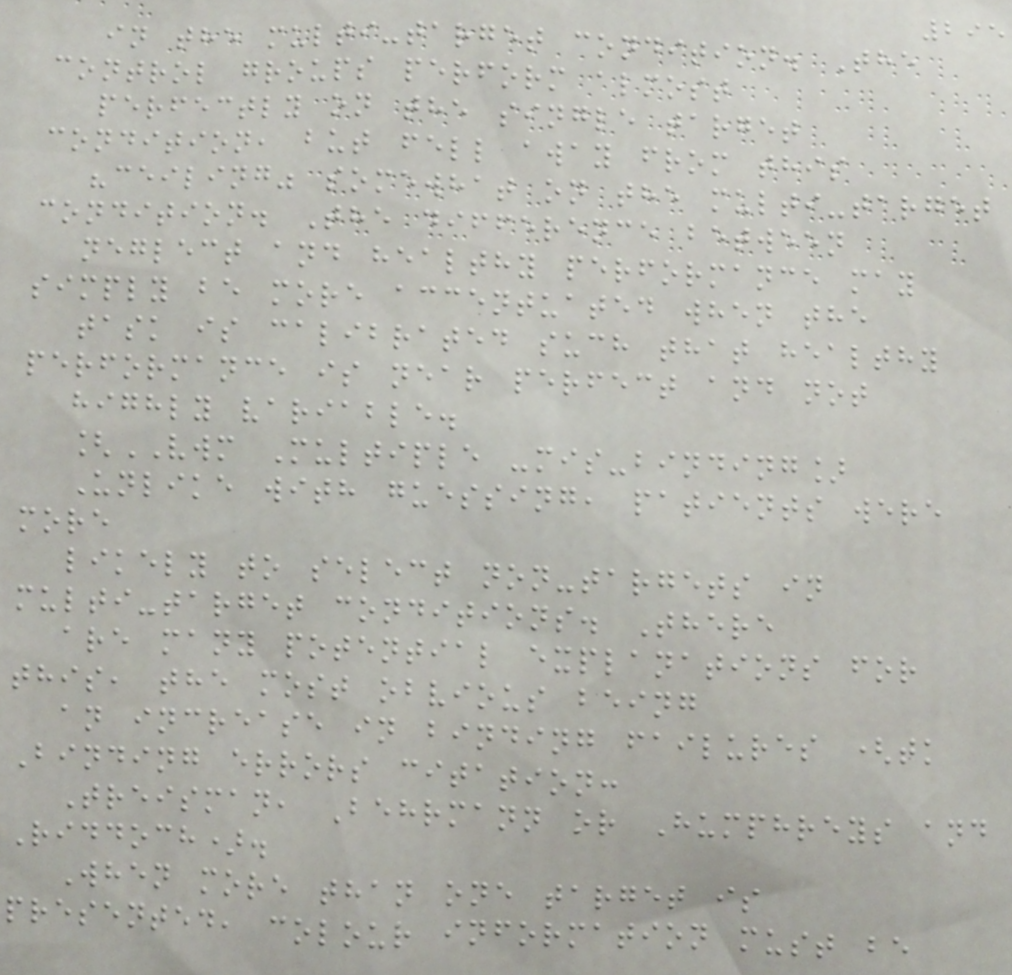295
in the multi-target condition. The
control groups perform almost
perfectly on the single target
condition, but fell away from this
"ceiling" somewhat on the multi-target
condition. The difference between
neglect and healthy performance may
simply be more accentuated when the
task is calibrated such that healthy
performance is near perfect and not
highly variable.
[VWM Multiple -mis-binding]
Unlike with guessing, patients were
more
likely to select non-targets in
multi-target conditions. There
are many potential explanations for
this, the most obvious being
an increase in binding failures (tk
Binding errors citation:
Treisman, Behrmann or Humphreys and
Riddoch).
When more than one target is
presented, colour information must be
